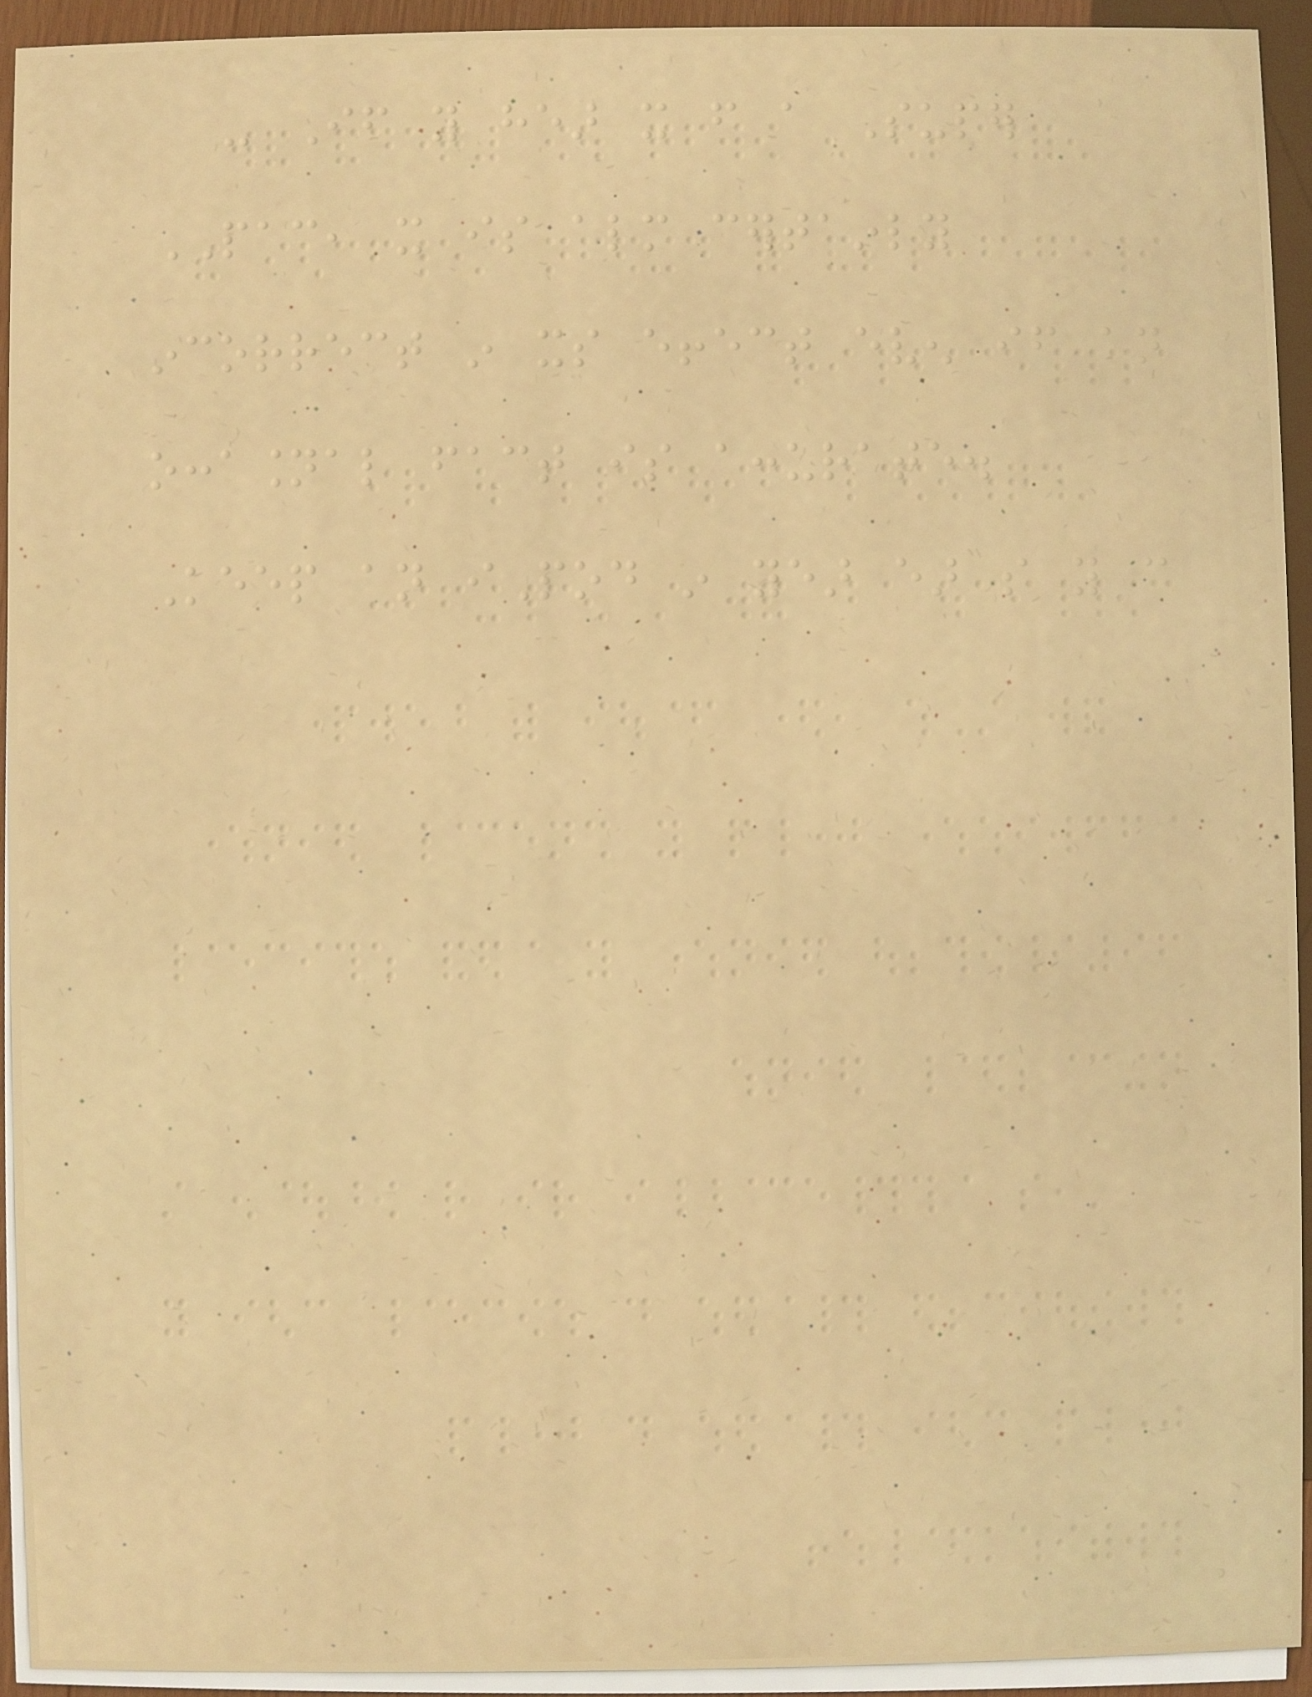- If you hear it from a Super
PAC, it is almost certainly
incorrect in its effect even if an
occasional fact is accurate.
Keep an iPod in year ear so you can
